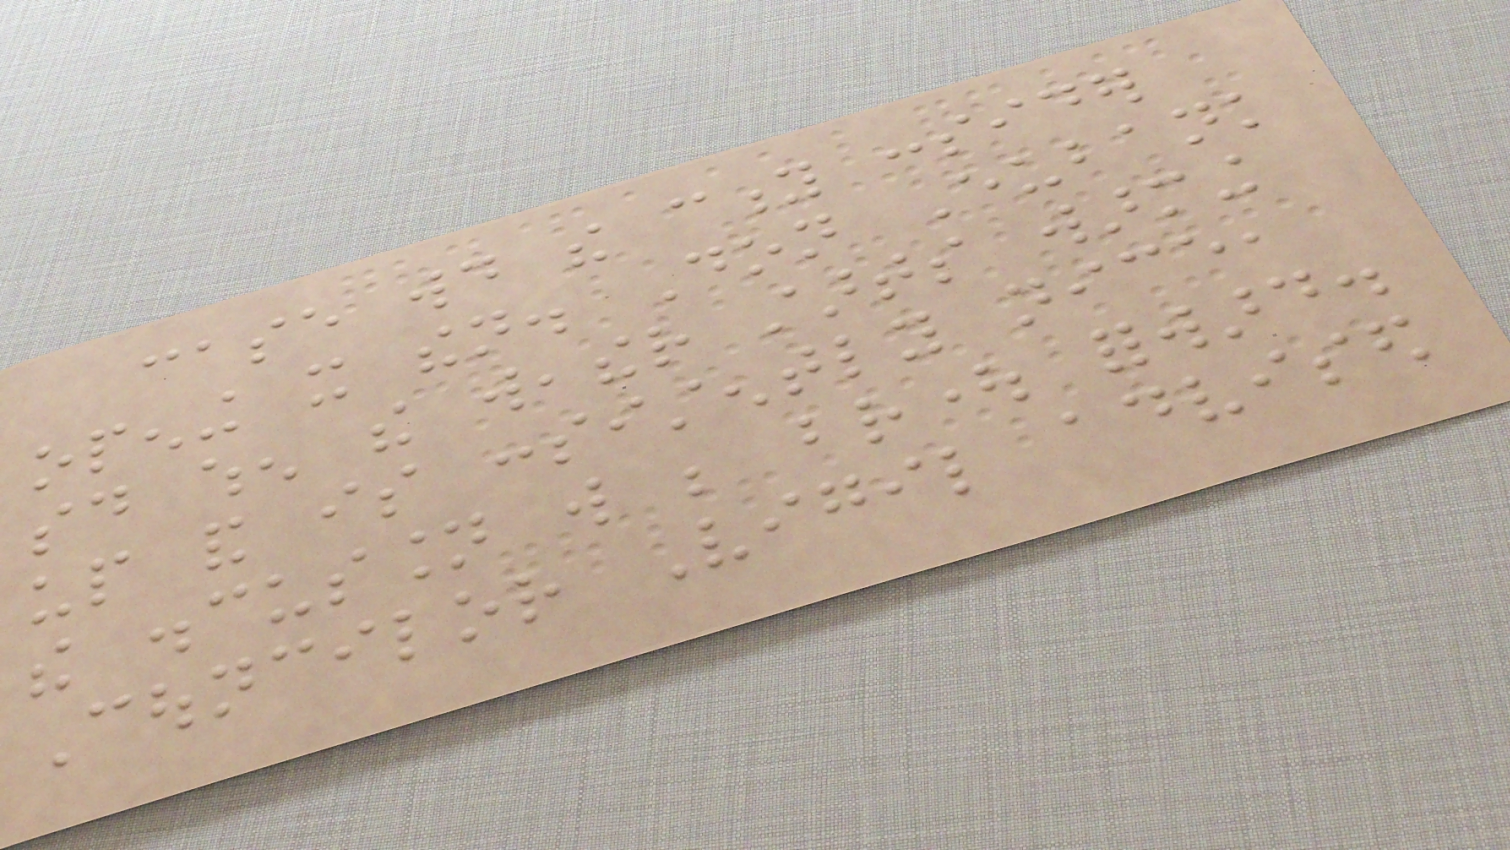case would the city consider
opening it then. Don Eubank
said when the weather starts warming
up and is consistently nice,
the discussion will be brought forward.
Councilor Vigil advised
